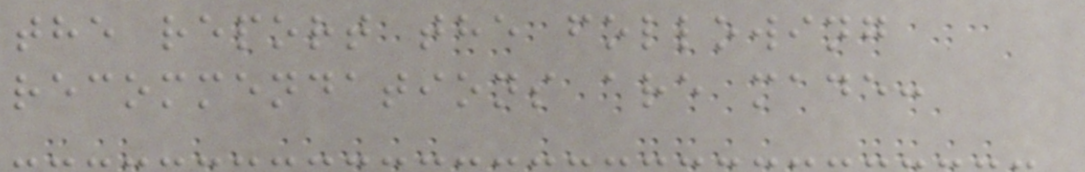the report the following
recommendations are made:
